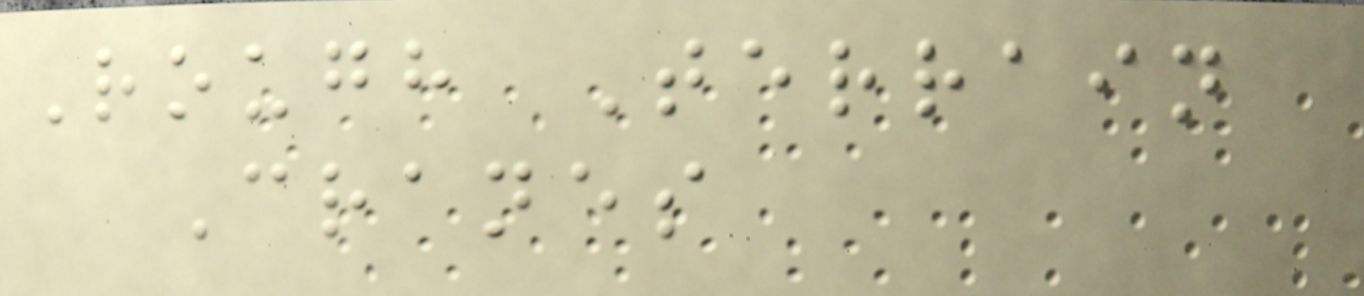Rough Terrain
Cranes
